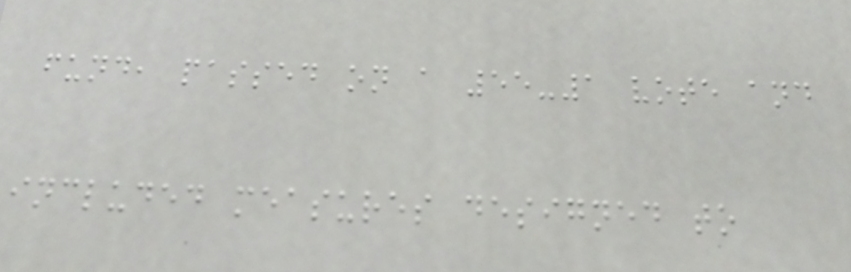fund, passed on a 55-1 vote and
included measures designed to
